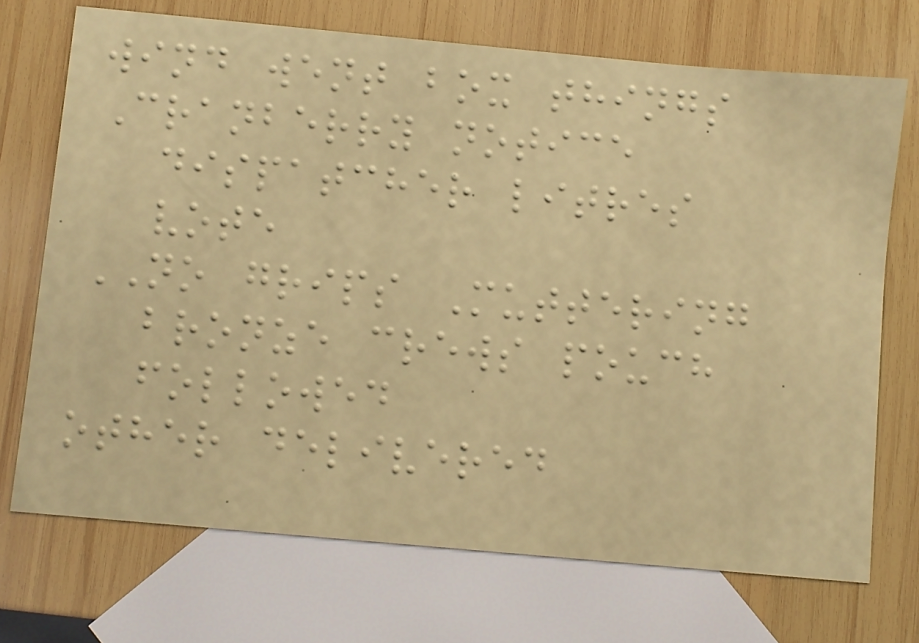wind went box things
Cranberry notice
dispatcher litres
vote
NO grips Muttering
bronze crews pouch
followed
other delivered
